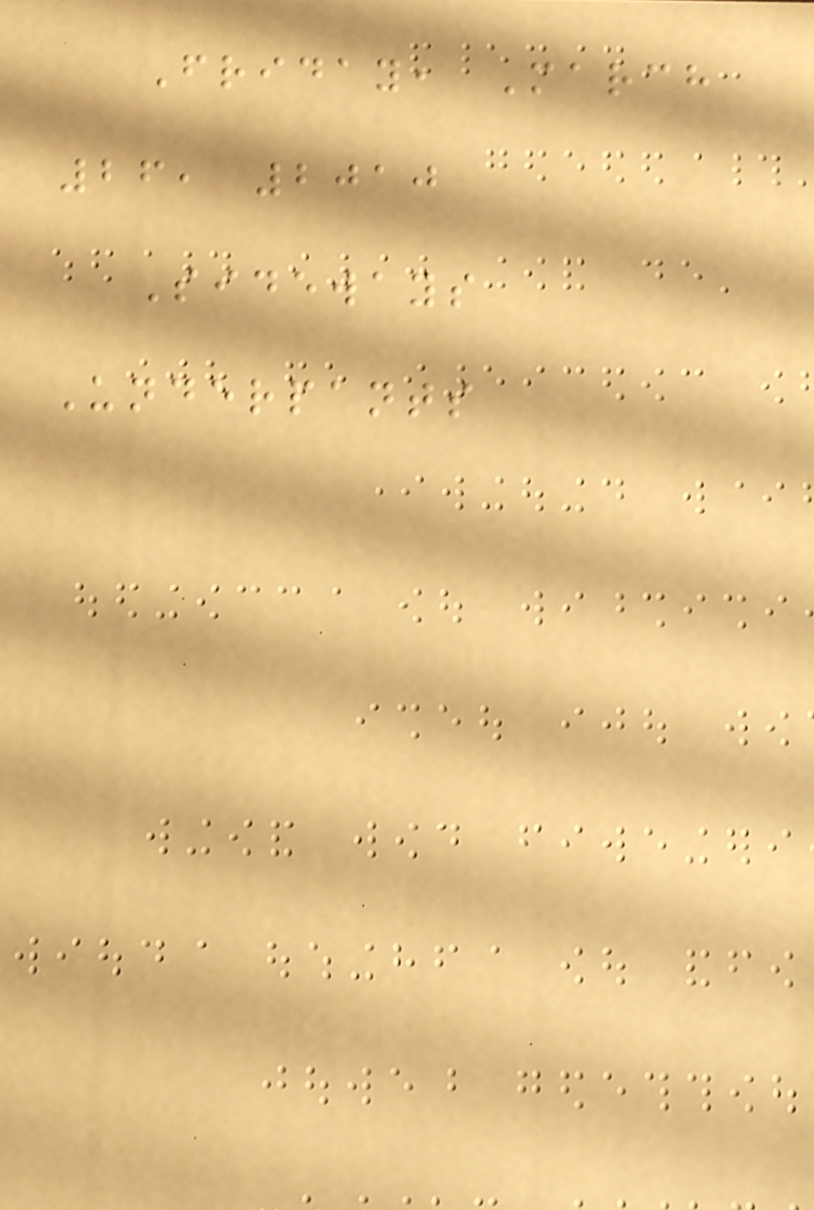Friday, March
26, 2010
Sideways
Underpants
